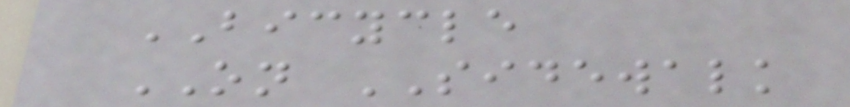BICYCLE
ON SIDEWALK
